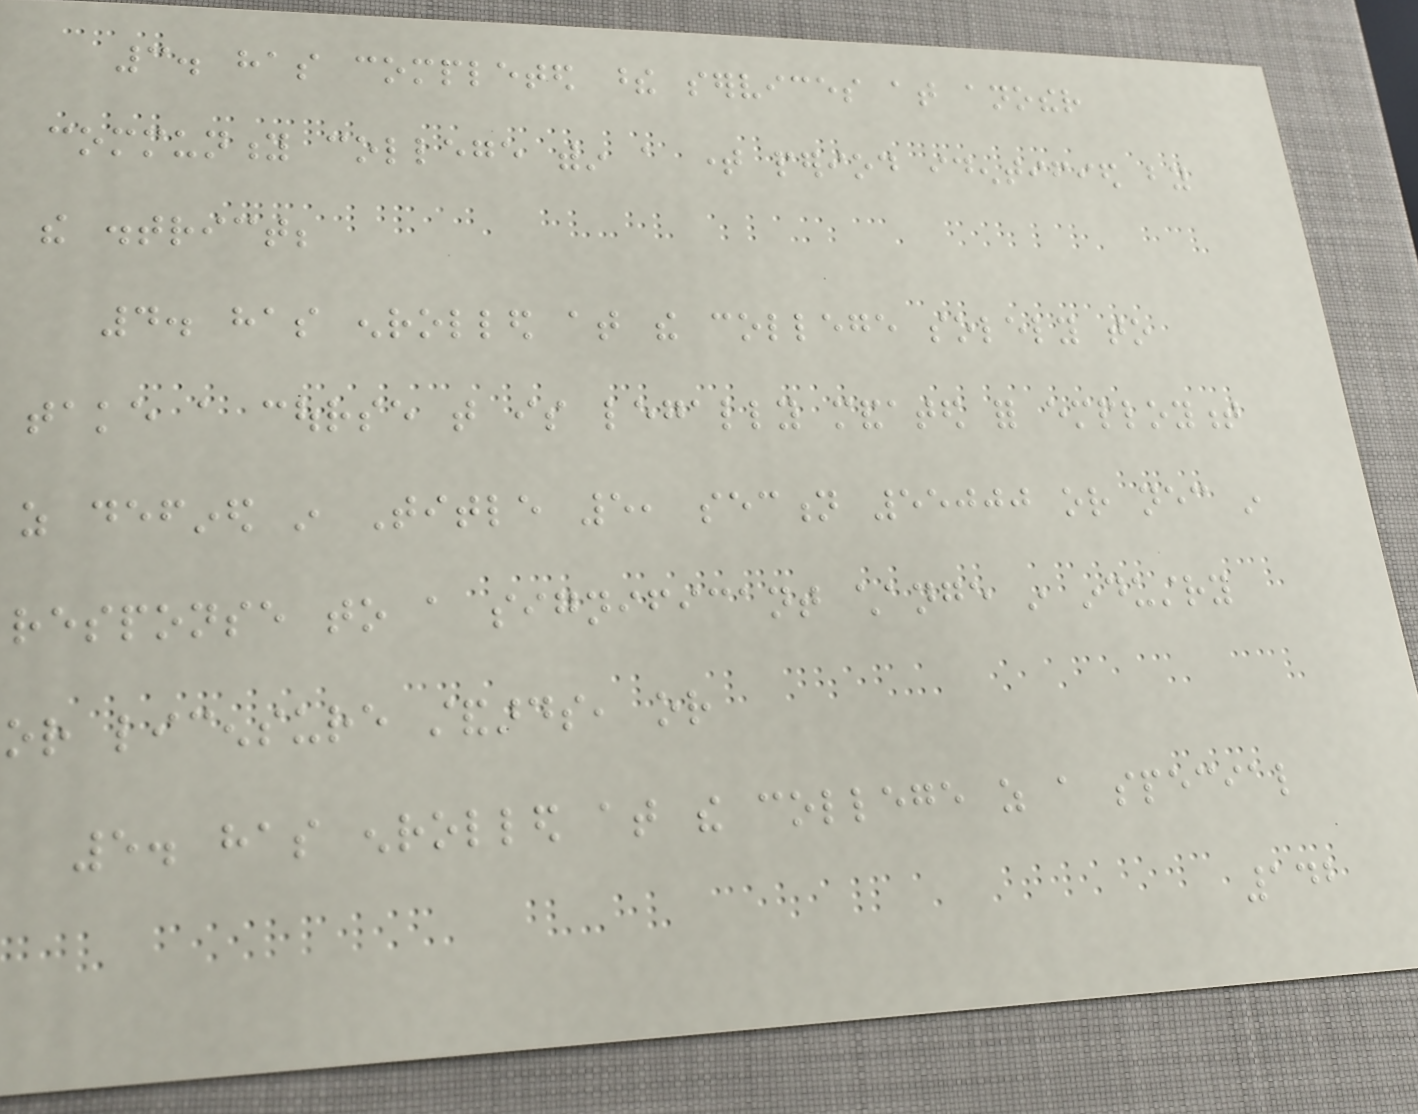3. has completed these services at another
community college within a time period identified by
the district;
4. has enrolled at the college solely to
take a course that is legally mandated for employment
as defined in Title 5, section 55000 or necessary in
response to a significant change in industry
or licensure standards, or
5. has enrolled at the college as a special
142
